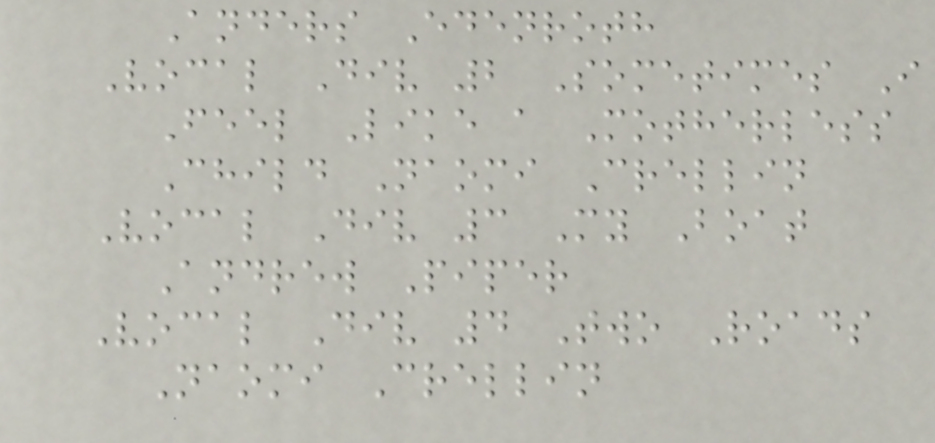Anders Edenroth
Vocal Div 2 Sometimes I
Feel Like a Motherless
Child Naomi Crellin
Vocal Div 3 My Boat
Andrew Piper
Vocal Div 4 Two Roads
Naomi Crellin
